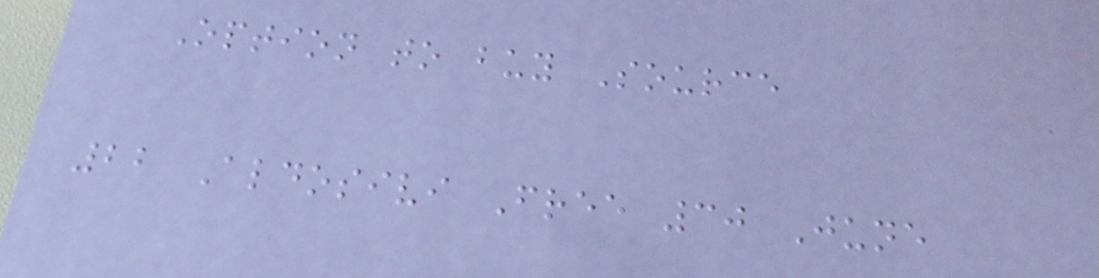Option to buy Source
22 Aldosivi Free 30 June
